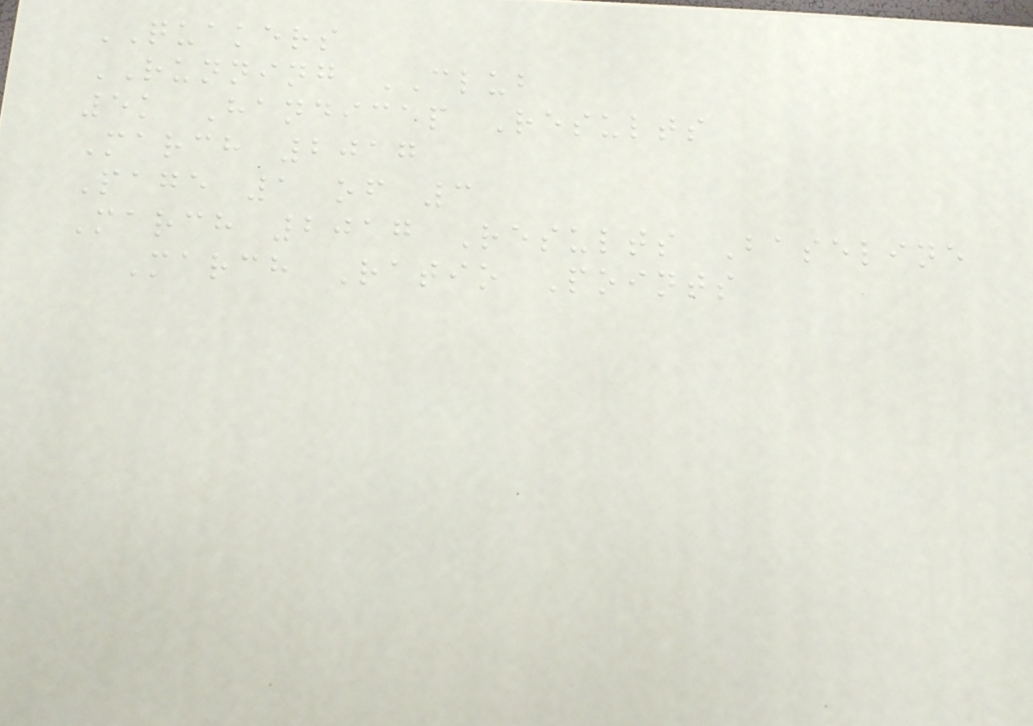QUAKERS
RUNNING CLUB
5k Handicap Results
March 2017
Page 1 of 3
March 2017 Results Baseline
March Ratio Points
